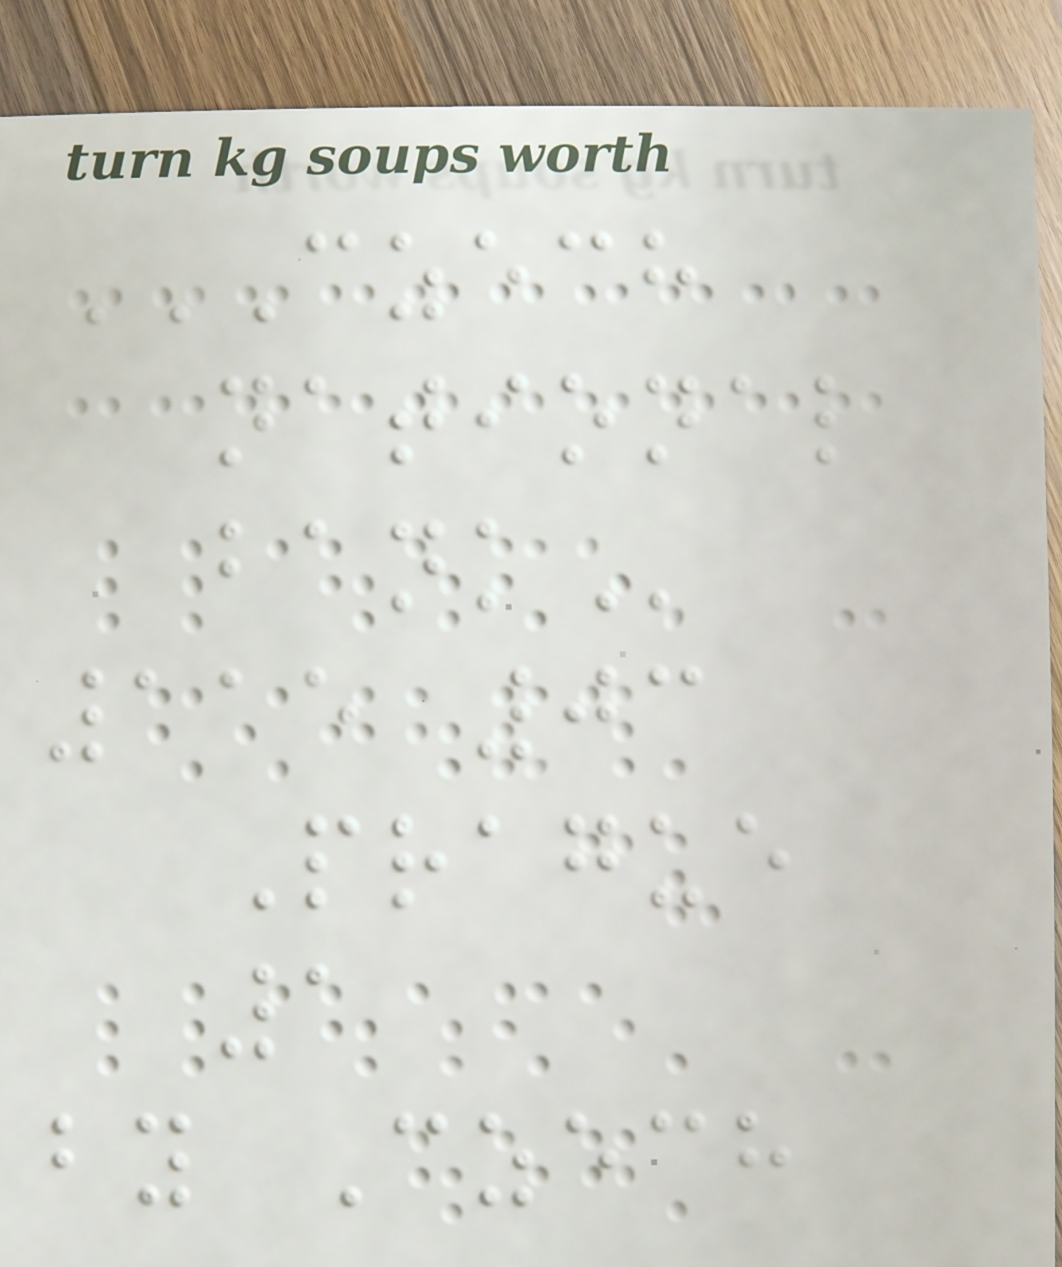CZECH
NATIONAL
BANK
115 03
Prague
1
by Czech
